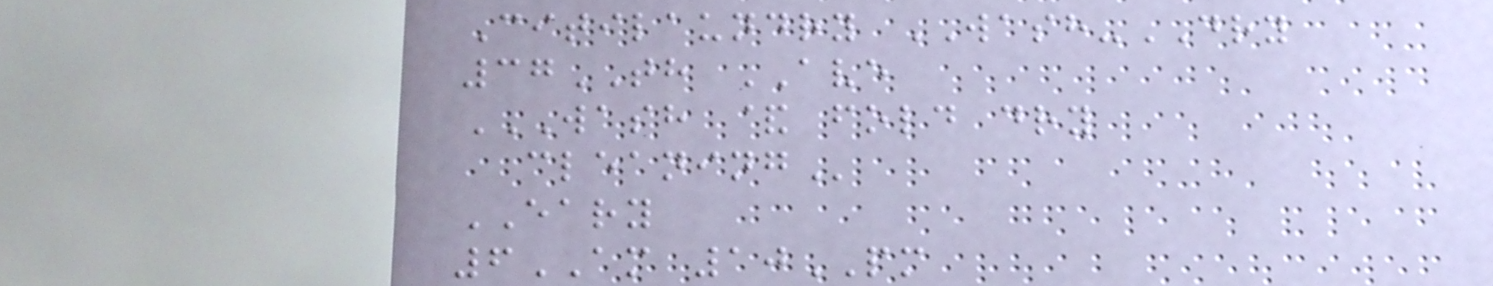Citilaundry WASH-DRY
37TH AVE
WASH & FOLD DRY
CLEANING
EARY
6AM 10PM
